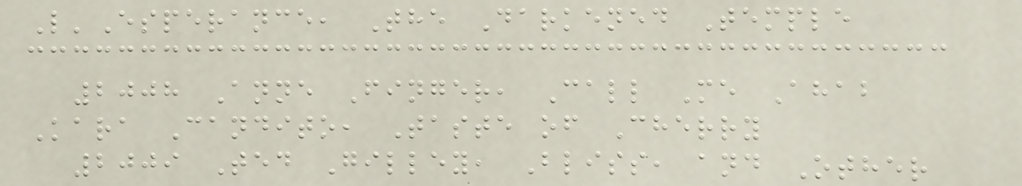L'Esperance, The Darkened Temple
2008 Anne Finger, Call Me Ahab
Kara Candito, Taste of Cherry
2009 Ted Gilley, Bliss, and Other
